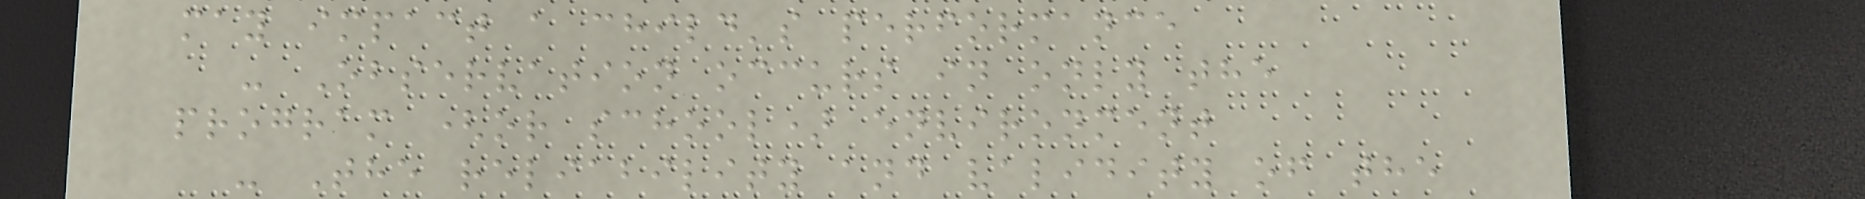may impact a child's performance
- Observation occurs in only the
program (or school) environment
- The reliability and validity of the
